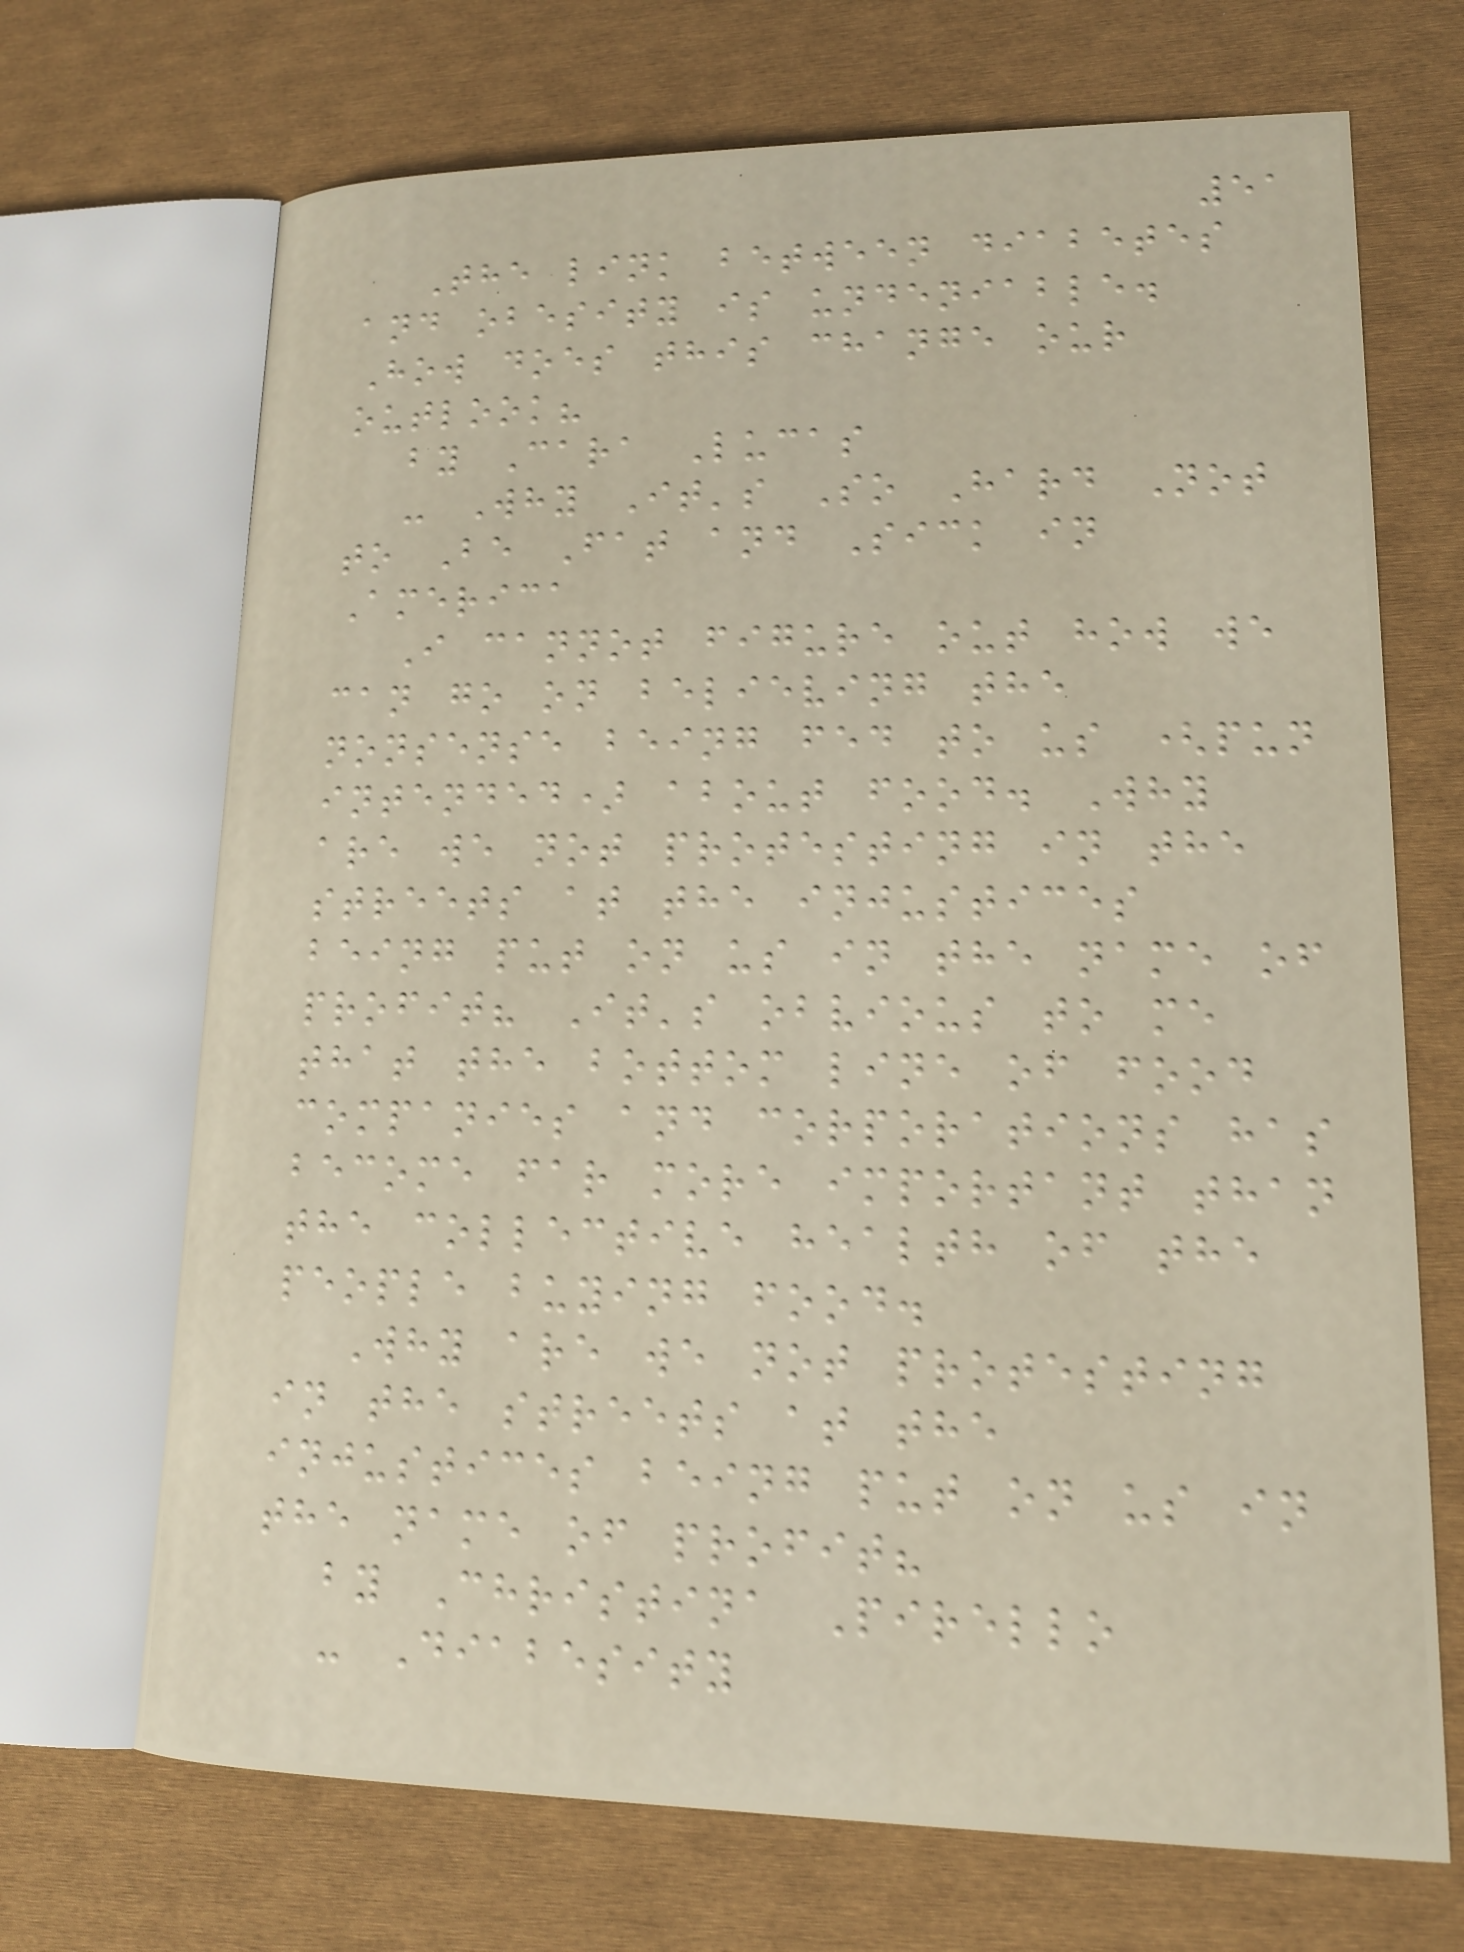51
The link between diabetes
and obesity is undeniable.
How does this change our
outlook?
by Cara Lucas
- Why It's So Hard Not
to Be Fat and Sick in
America
I cannot figure out how we
can go on believing the
nonsense being fed to us (pun
intended) about food. Why
are we not protesting in the
streets at the injustices
being put on us in the name of
profit? It's obvious to me
that the bottom line of food
companies and corporations has
become far more important than
the collective health of the
people buying food.
Why are we not protesting
in the streets at the
injustices being put on us in
the name of profit?
by Christina Pirello
- Diabesity
